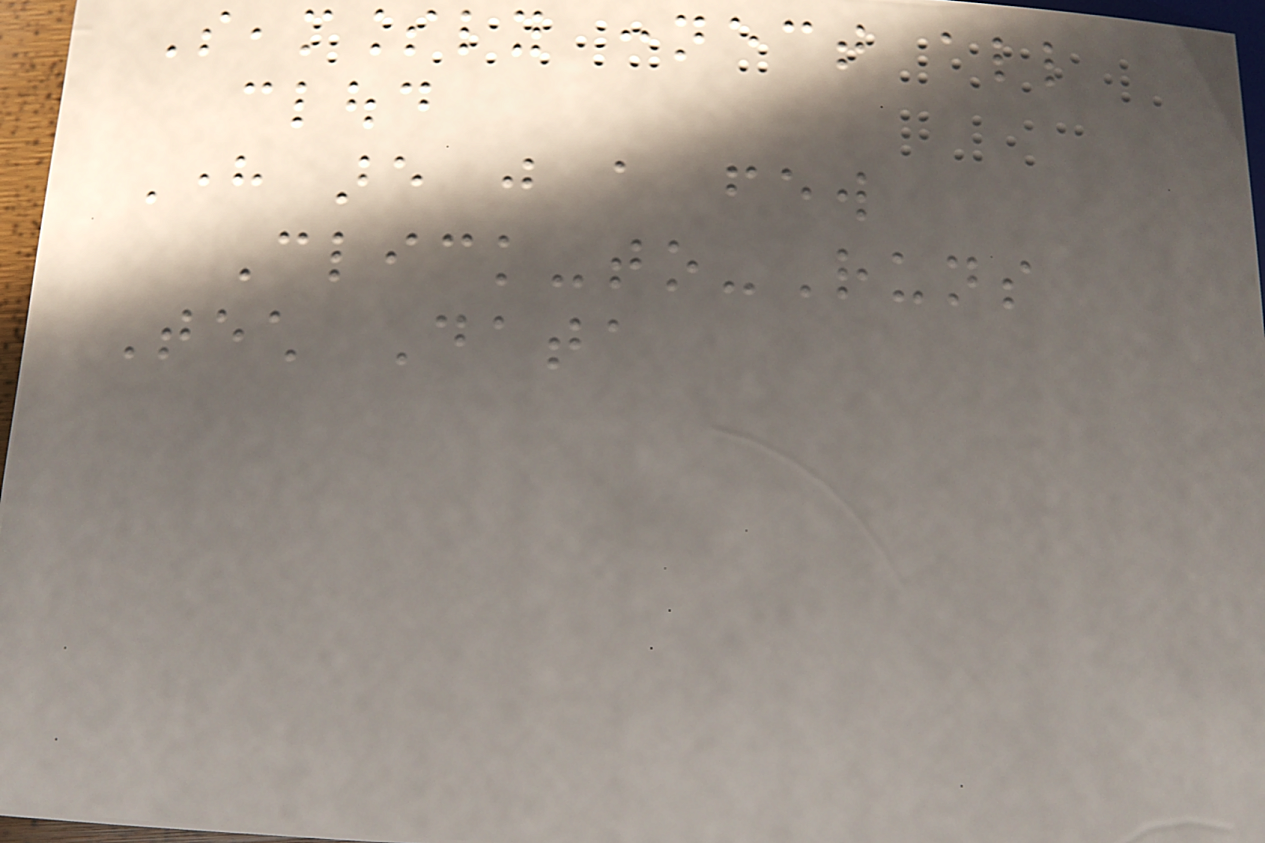Seamlessly connect all
cloud
Here are just a few
Click-to-Runs
Tech Data
